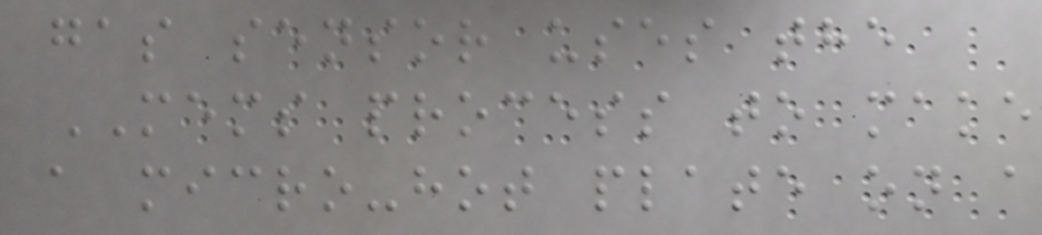gas sensor uses the
MEMS process to make
a micro-hot plate on a
